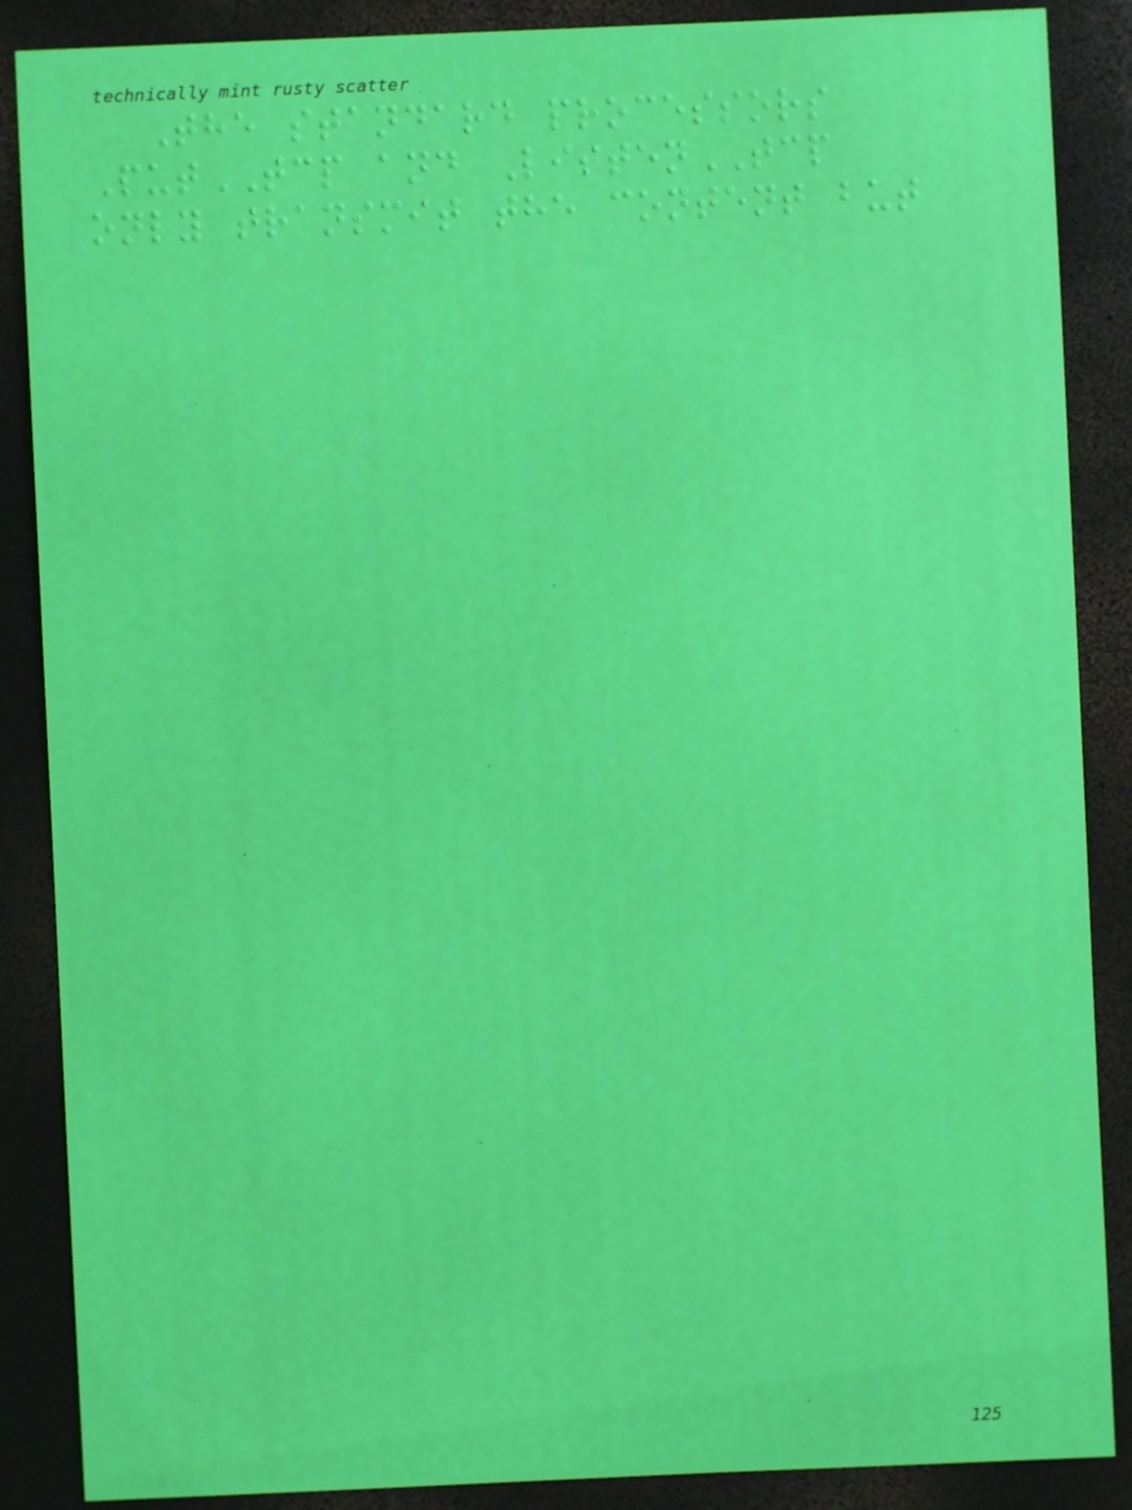The standard processors
PutTCP and ListenTCP
only transmit the content but
